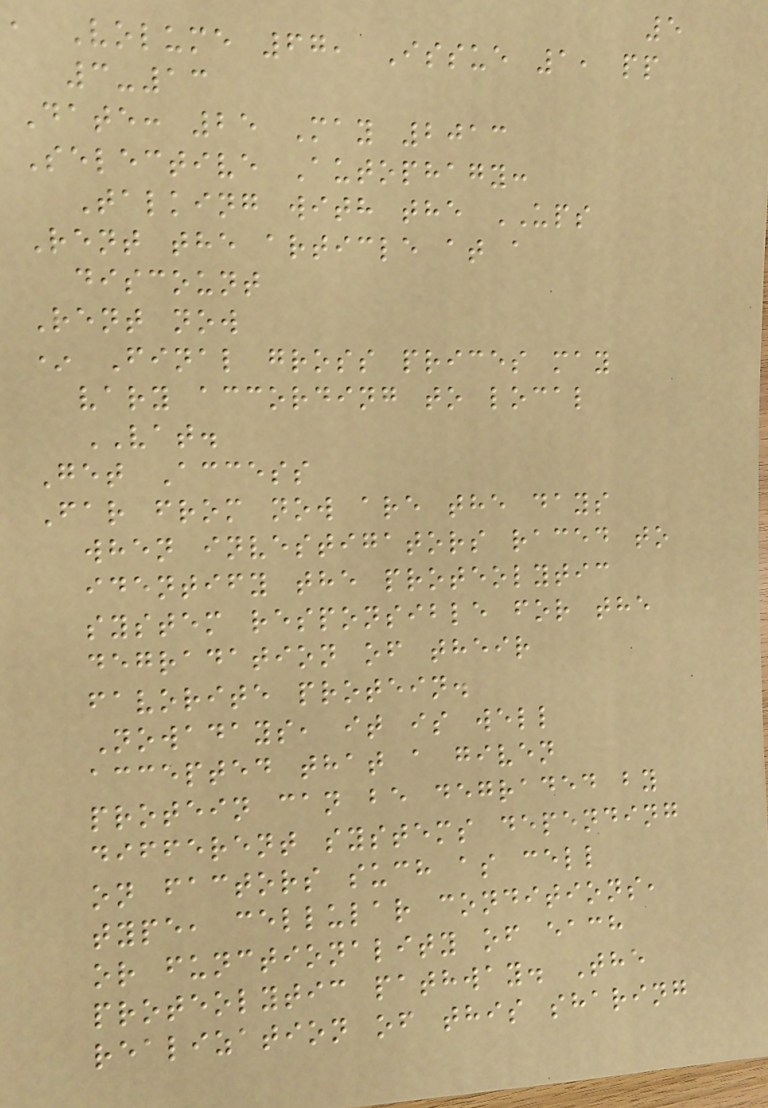5
, Volume 67, Issue 1, pp
3-13
Date: 25 May 2013
Selective Autophagy:
Talking with the UPS
Rent the article at a
discount
Rent now
* Final gross prices may
vary according to local
VAT.
Get Access
Far from now are the days
when investigators raced to
identify the proteolytic
system responsible for the
degradation of their
favorite protein.
Nowadays, it is well
accepted that a given
protein can be degraded by
different systems depending
on factors such as cell
type, cellular conditions,
or functionality of each
proteolytic pathway. The
realization of this sharing
